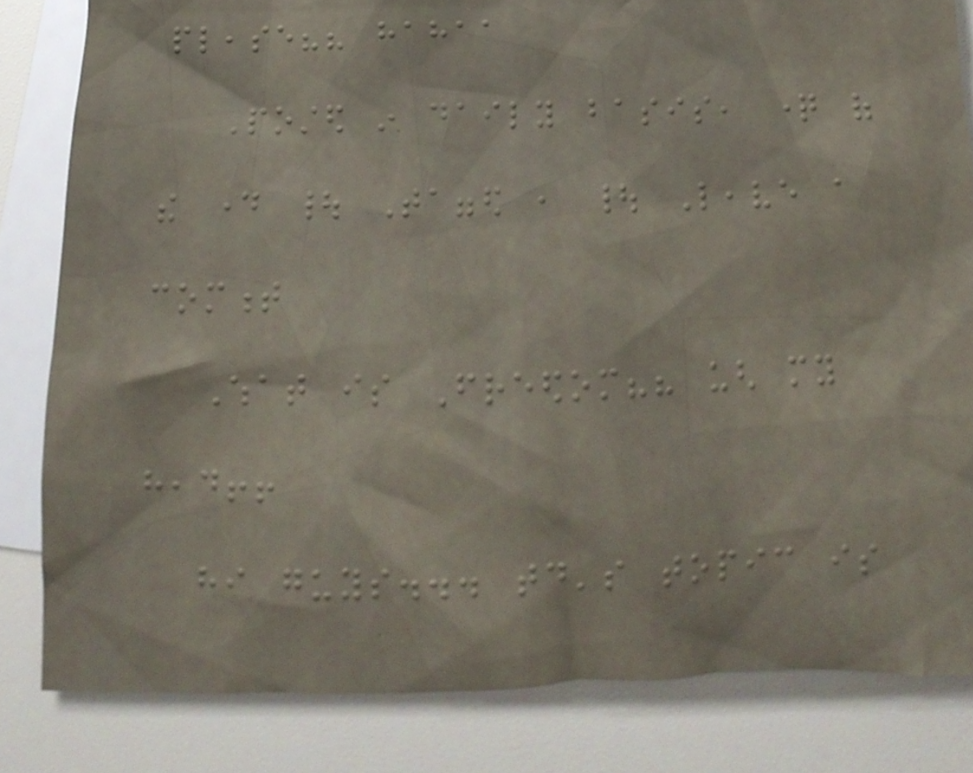please?? hahaa
Posted in daily basis, question of
the day | Tagged , | Leave a
comment
What is Freedom?? ugh my
head!!
hi guys... today's topic is
